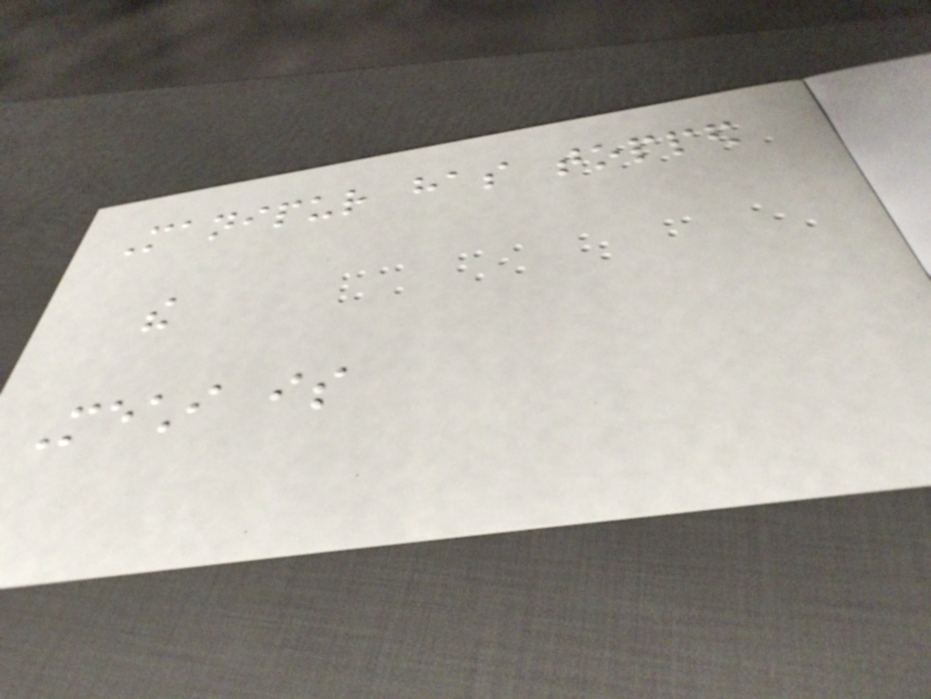Manipur has topped
the
Mechi is
